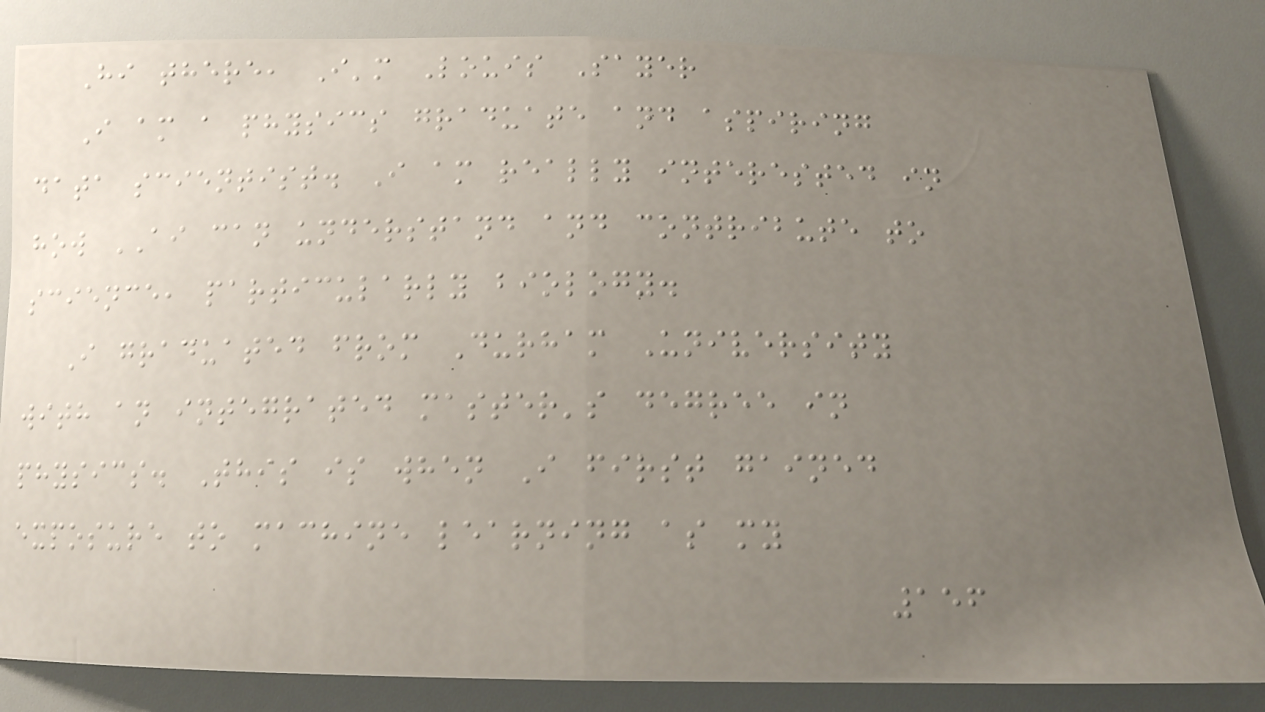Hi there, I'm Louis Sayer
I am a physics graduate and aspiring
data scientist. I am really interested in
how AI can understand and contribute to
science, particularly biology.
I graduated from Durham University
with an integrated master's degree in
physics. This is when I first gained
exposure to machine learning as my
156
